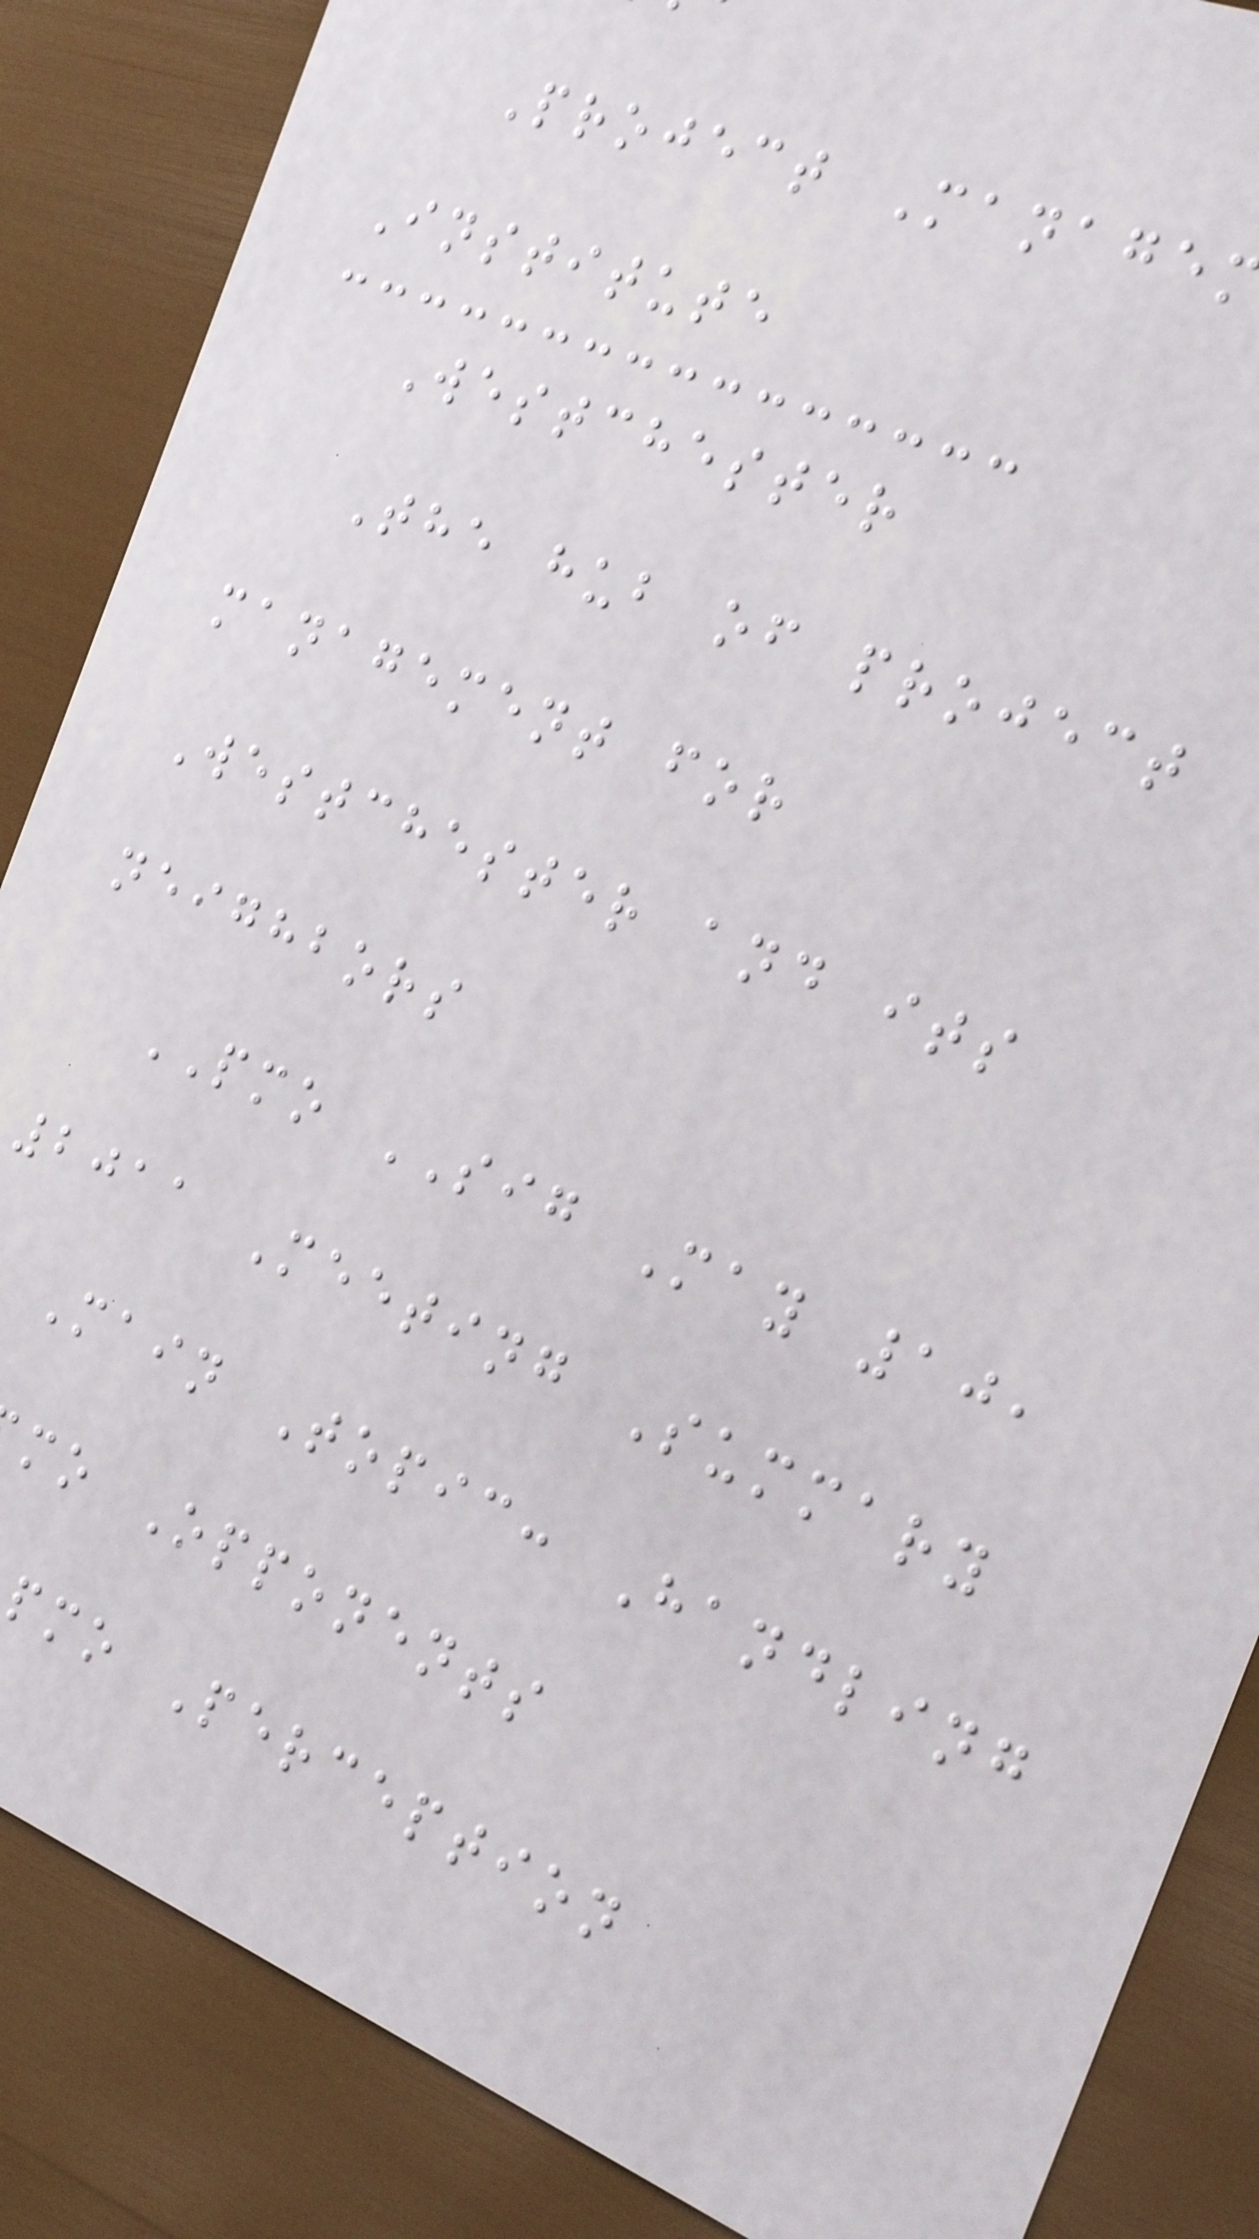Project Manage
Institute
Westchester
The hub of project
management for
Westchester and its
neighbors
PMO SIG May 10,
2011 Meeting Summary
Main Topic: Handling
mo Opponents
pmo Perception
